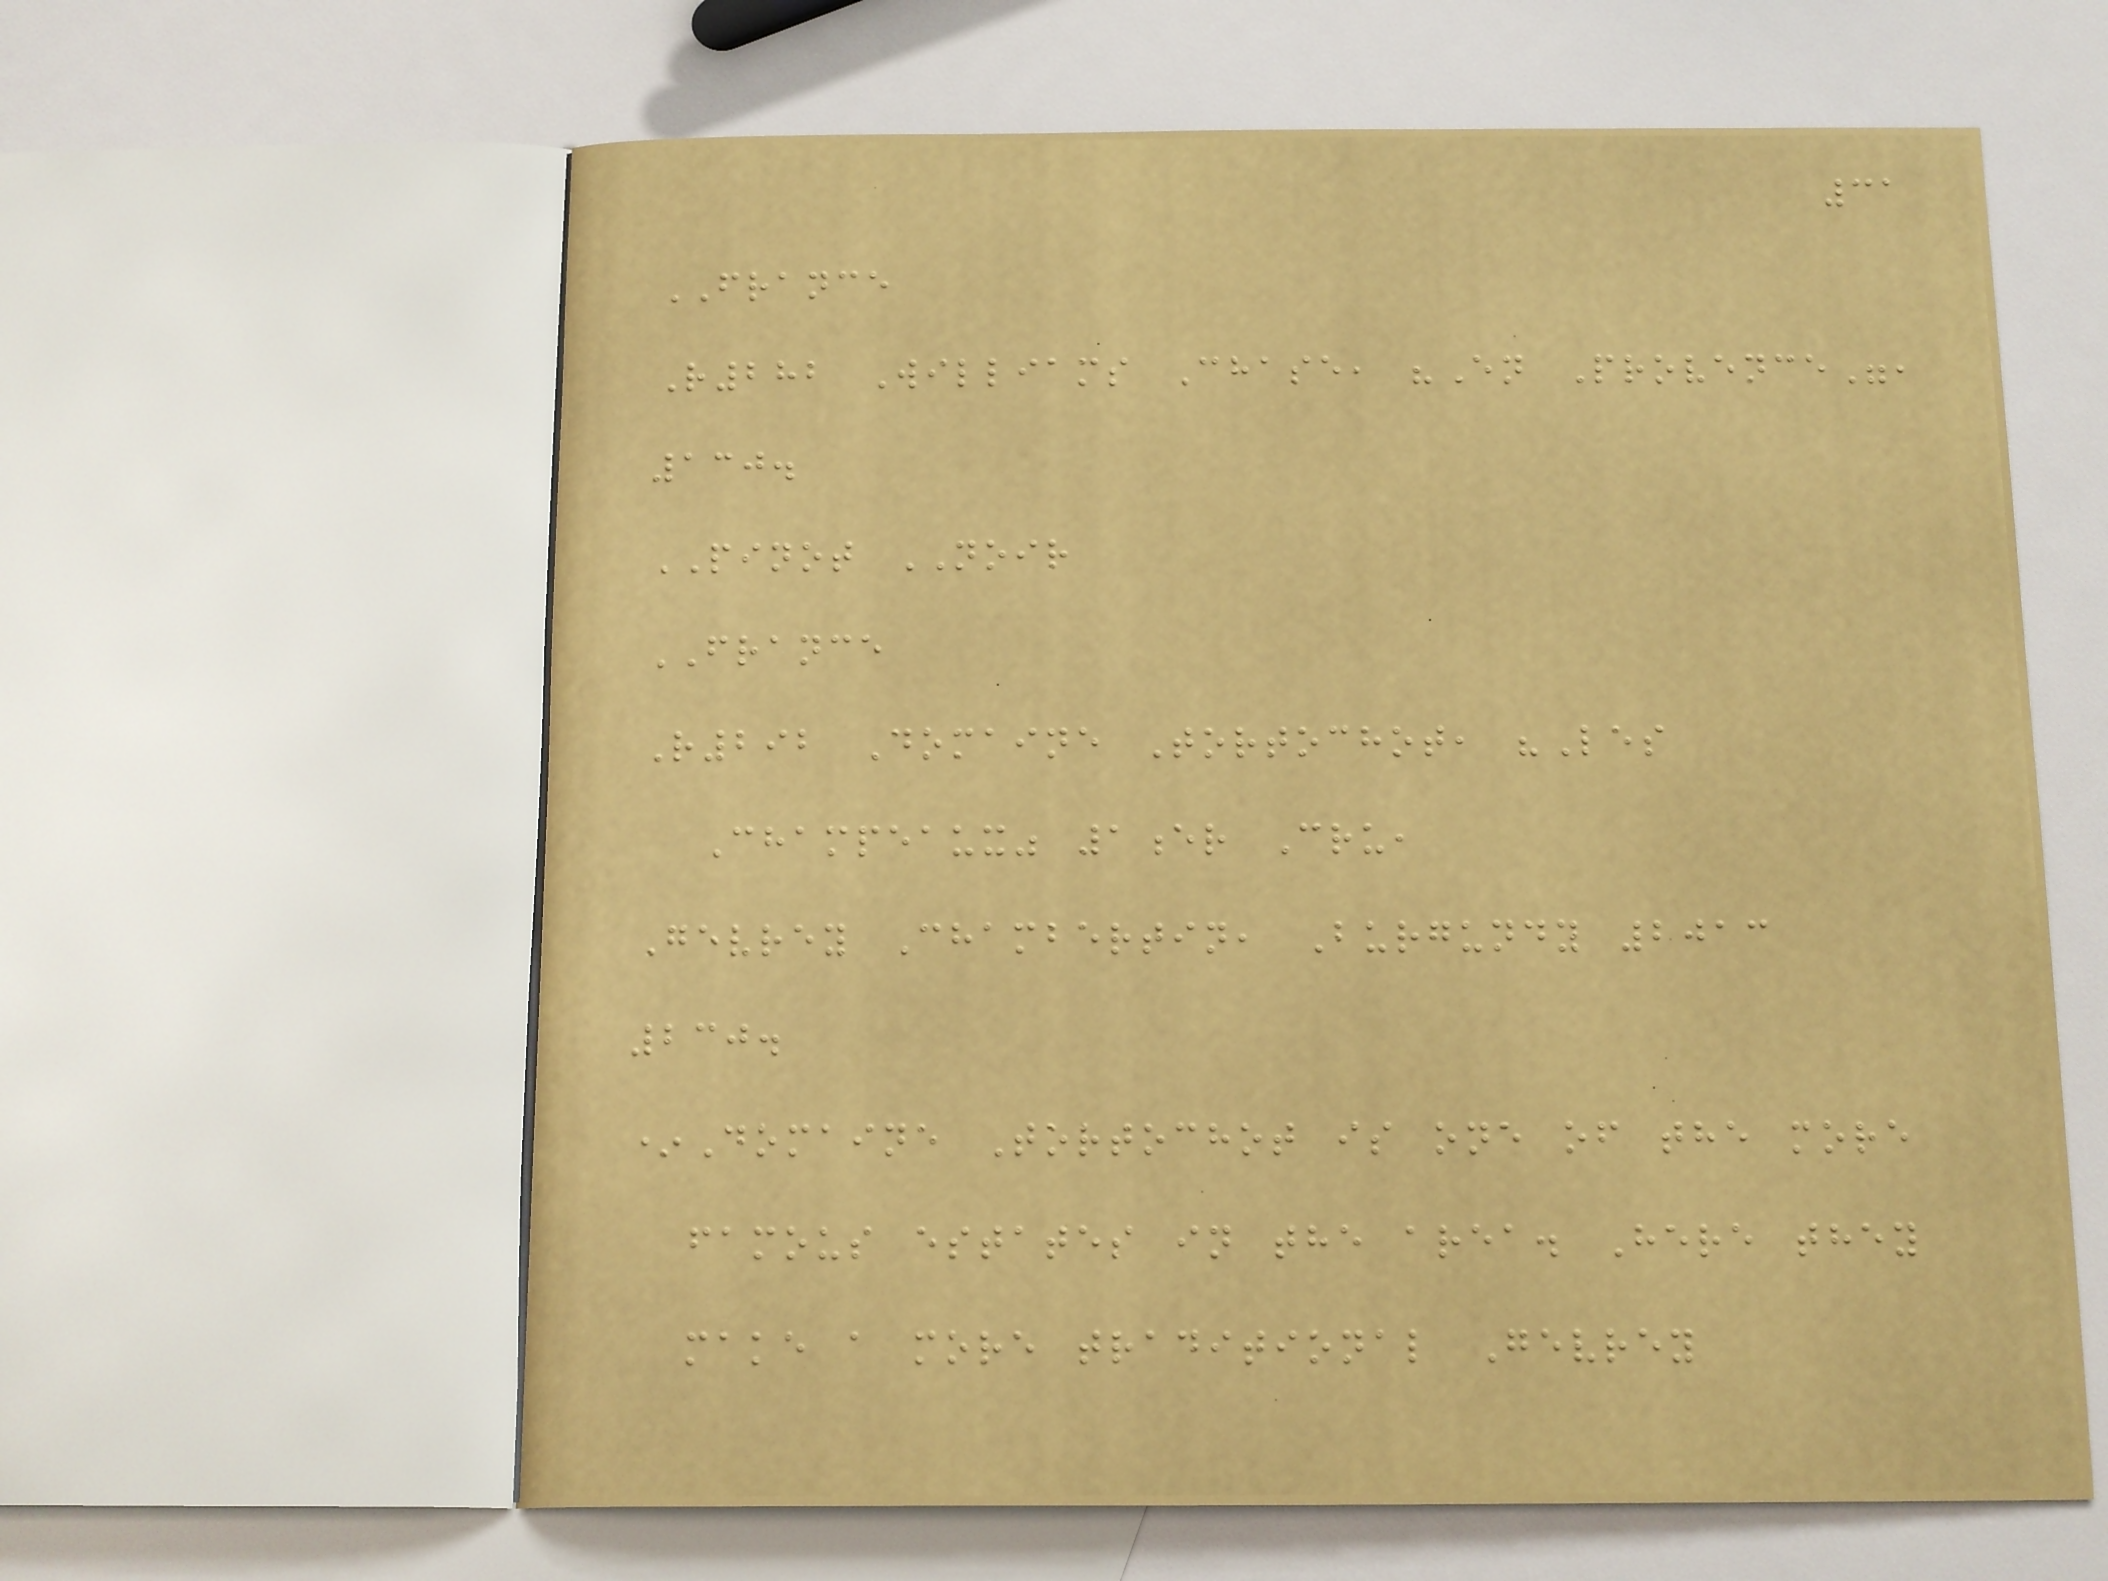31
FRANCE
R282 Williams Chase, "En Provence",
130.
PINOT NOIR
FRANCE
R292 Domaine Tortochot, "Les
Champeaux" 1er Cru,
Gevrey Chambertin, Burgundy 2013
230.
*Domaine Tortochot is one of the more
famous estates in the area. Here they
make a more traditional Gevrey
